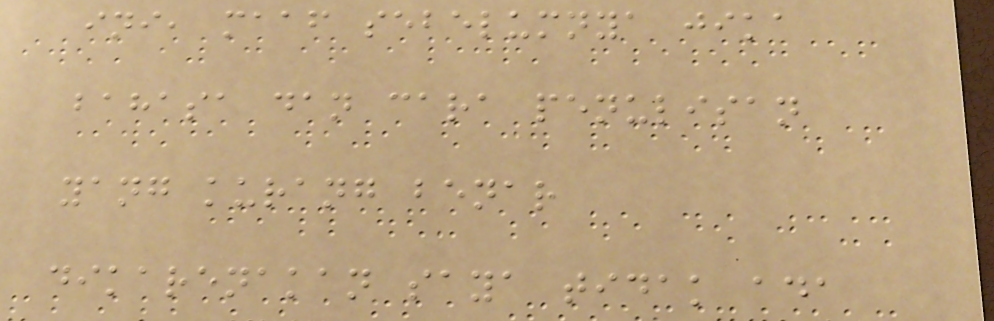ini, maaf sebelumnya jika
bahasa dan cara penulisan
yang kurang benar
dikarenakan saya tidak ada
